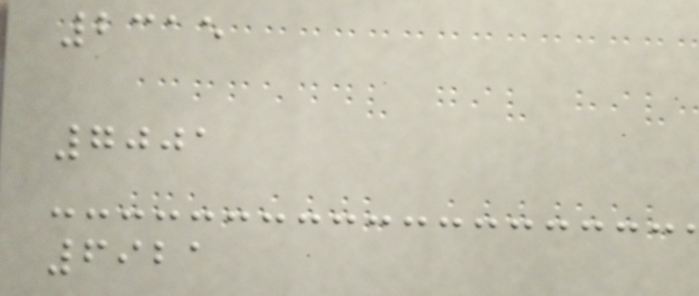2315
7001
6921
